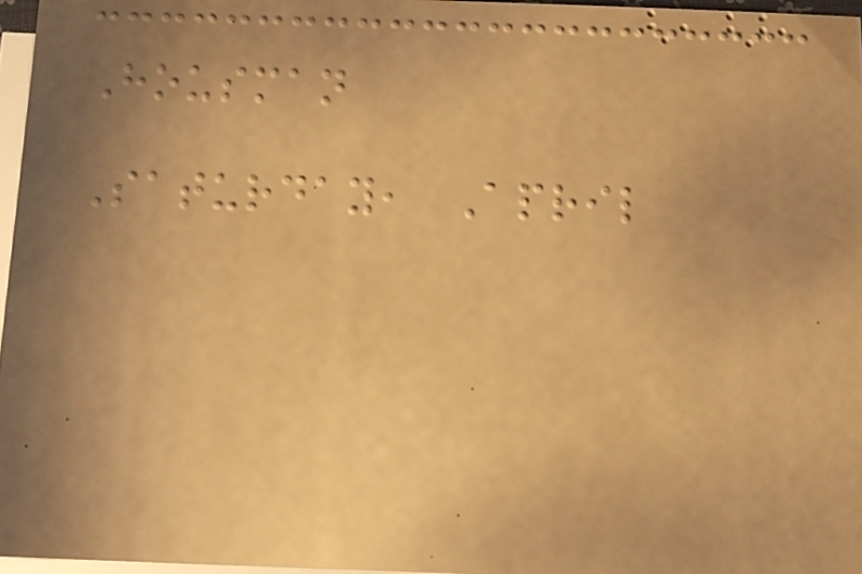Housman
Saturday, April
